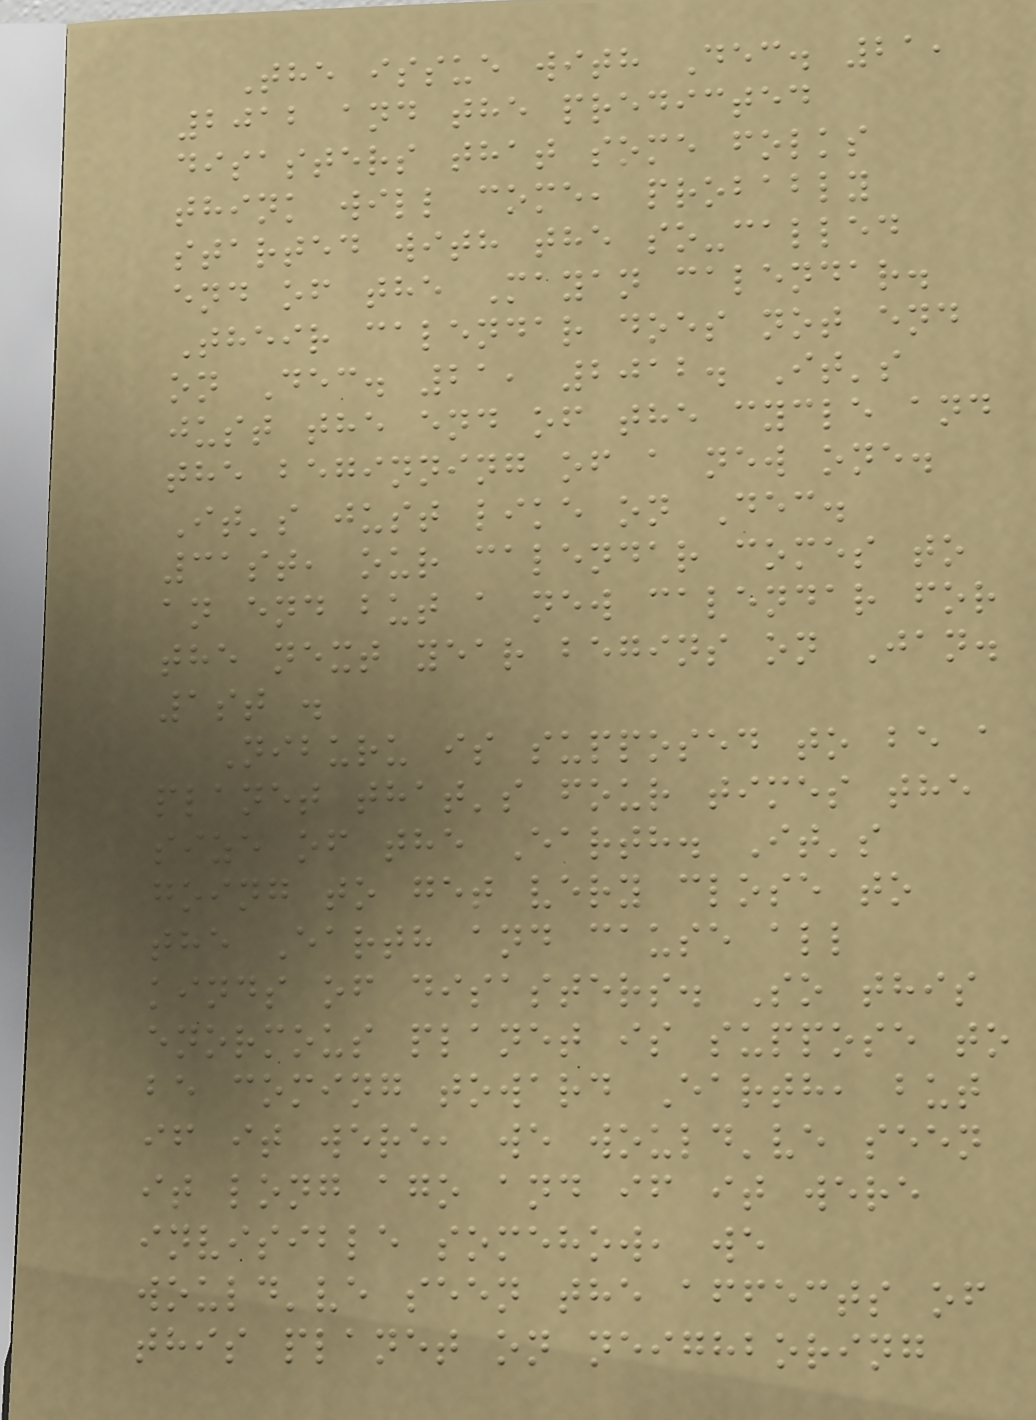The issue with Dec. 21,
2012 and the predicted
disasters that some folks
think will come, probably
started with the so-called
end of the Mayan calendar.
Their calendar does not end
on Dec. 21, 2012. It's
just the end of the cycle and
the beginning of a new one.
It's just like on Dec.
31st, our calendar comes to
an end but a new calendar for
the next year begins on Jan.
1st .
Niburu is supposed to be a
planet that's four times the
size of the Earth. It's
going to get very close to
the Earth and cause all
kinds of disasters. So this
enormous planet is suppose to
be coming toward Earth, but
if it were, we would've seen
it long ago and if it were
invisible somehow, we
would've seen the affects of
this planet on neighboring
